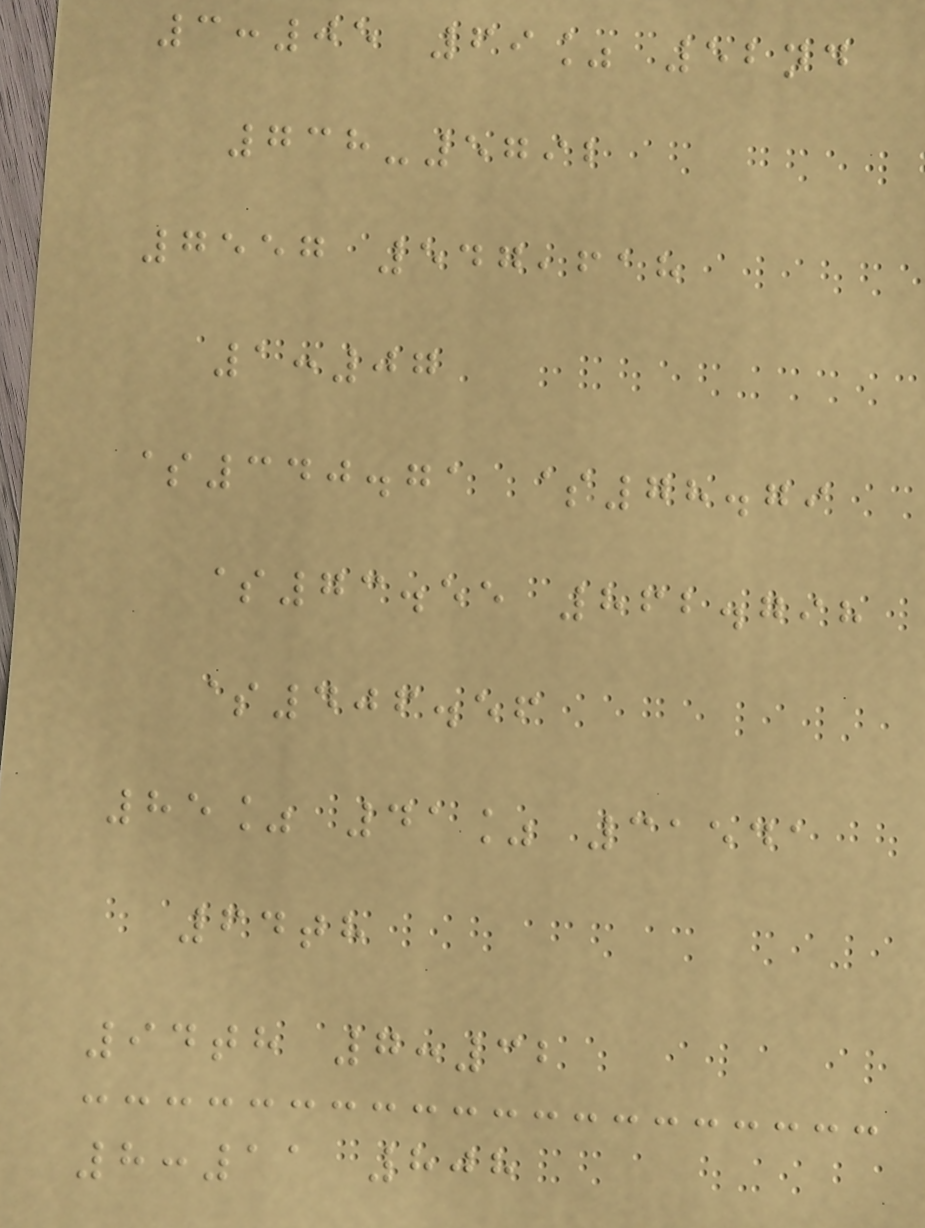3:05 69% 52nd
738-5792
7557 547,618
1:07
$340.71 $78.79
$73.55 862.798
$406.56
85% 41% 31541
64th
94th 7:32
8:11 808
